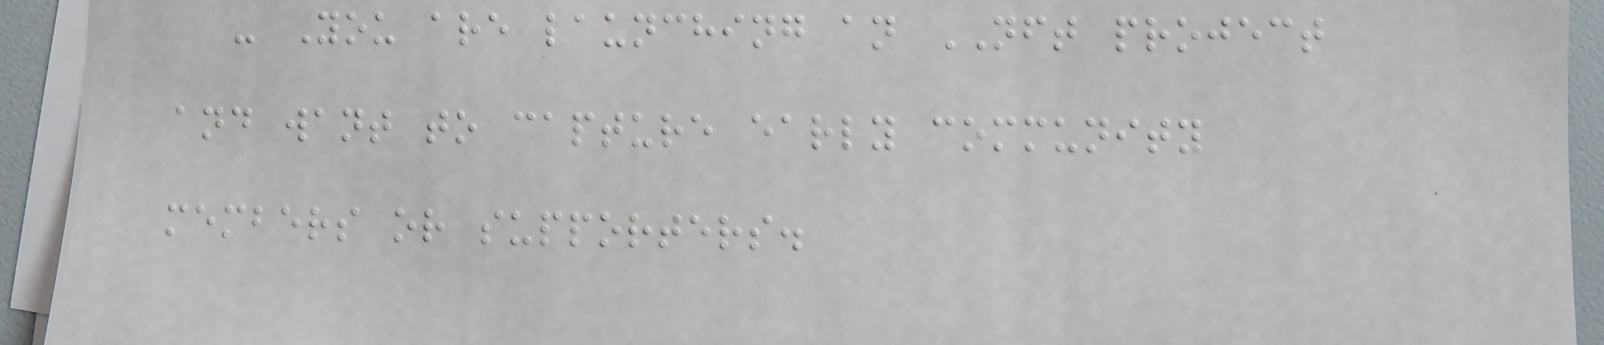- You are launching an NFT project
and want to capture early community
members or supporters.
